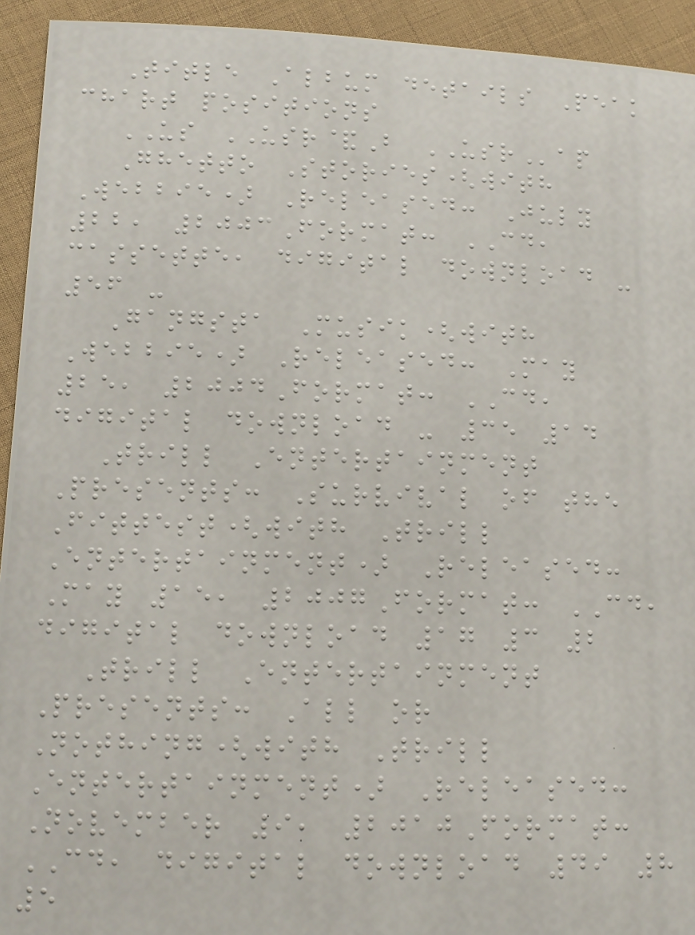Title Album details Peak
chart positions
US USR&B USRap
Ghetto Stories(with
Webbie) Released: July
22, 2003Format: CD,
cassette, digital download -
56 -
Gangsta Musik(with
Webbie) Released: May
25, 2004Format: CD,
digital download - 35 14
Trill Entertainment
Presents: Survival of the
Fittest(with Trill
Entertainment) Released:
May 15, 2007Format: CD,
digital download 17 3 2
Trill Entertainment
Presents: All or
Nothing(with Trill
Entertainment) Released:
November 9, 2010Format:
CD, digital download 49 8
5
